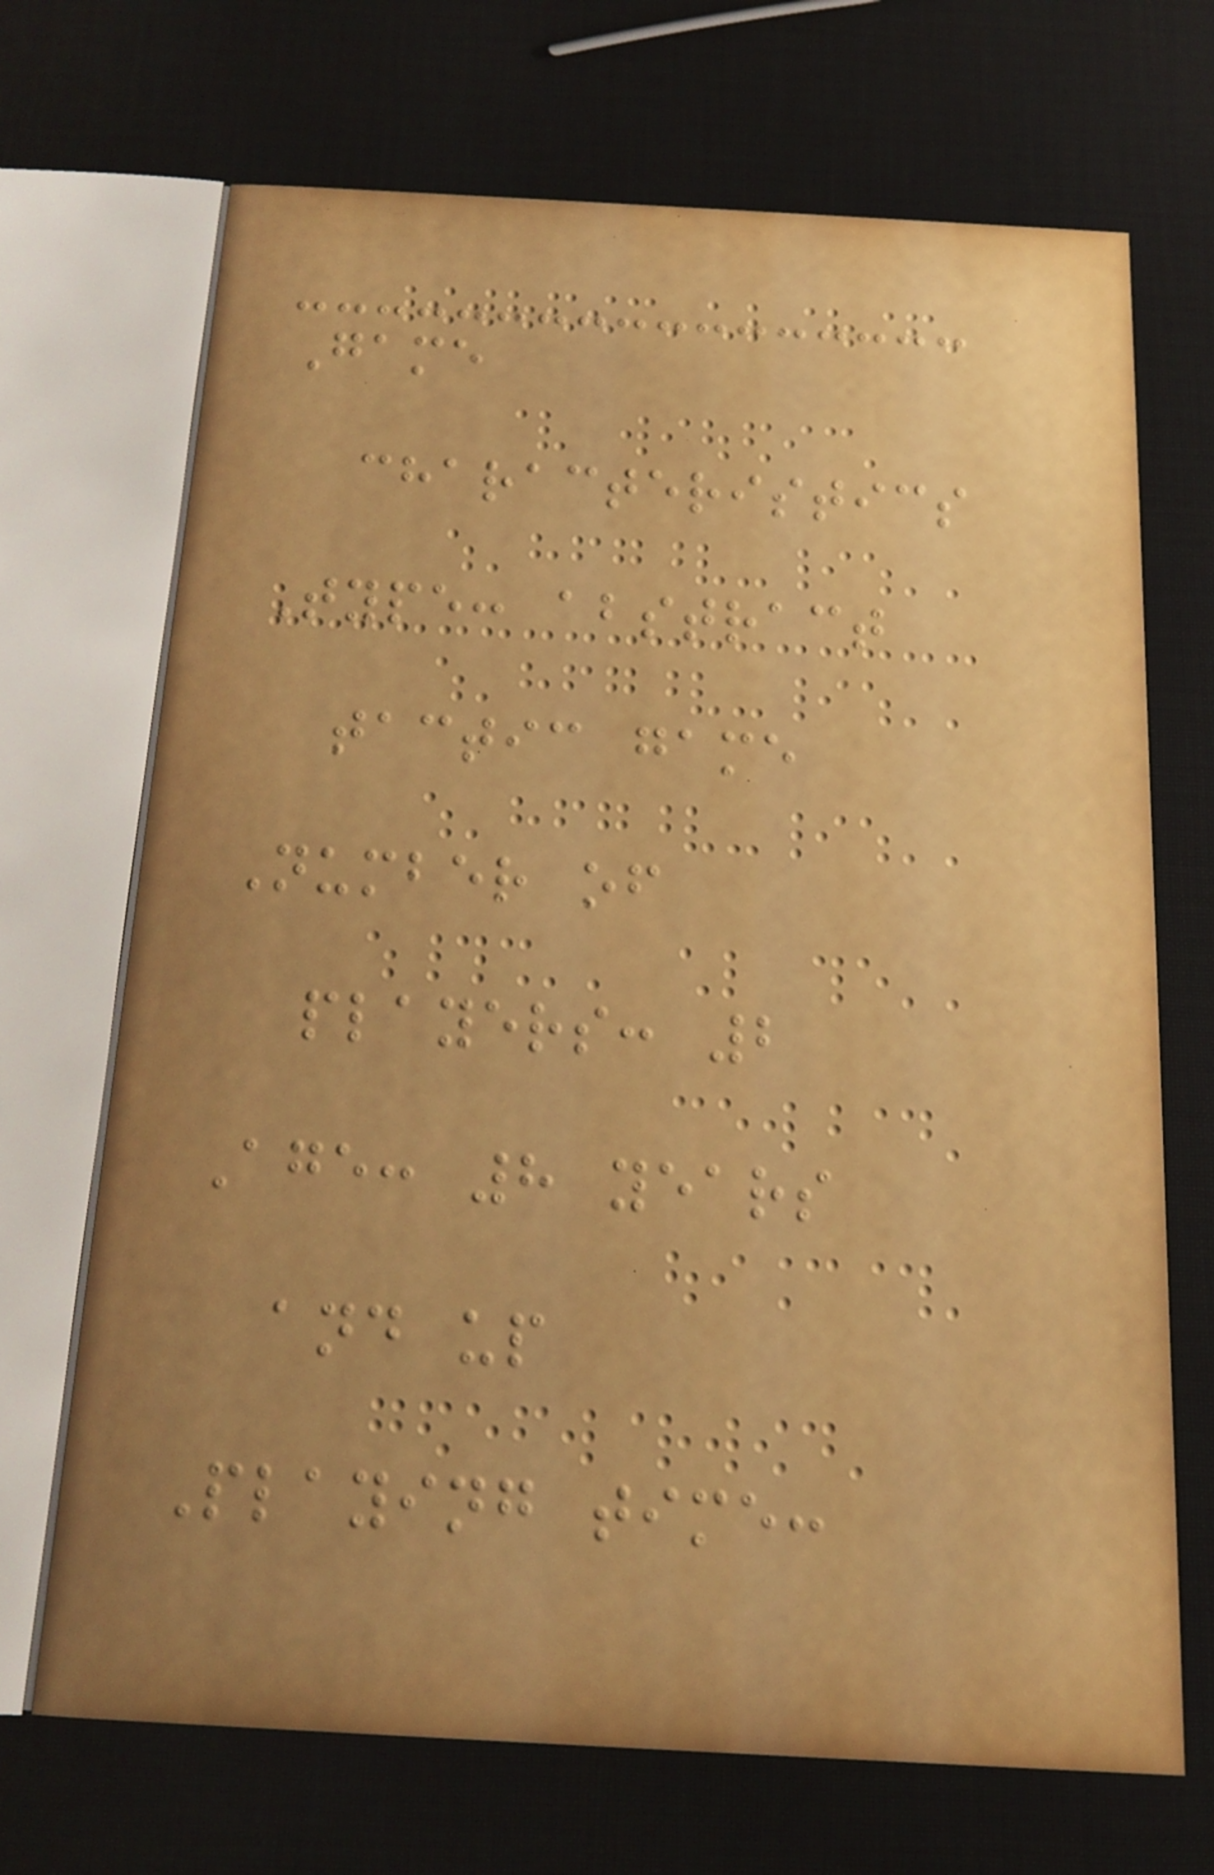Game
characteristics
Type: abstract
tactic game
Number of
players: 2
Age: 8 years
and up
Playing time:
